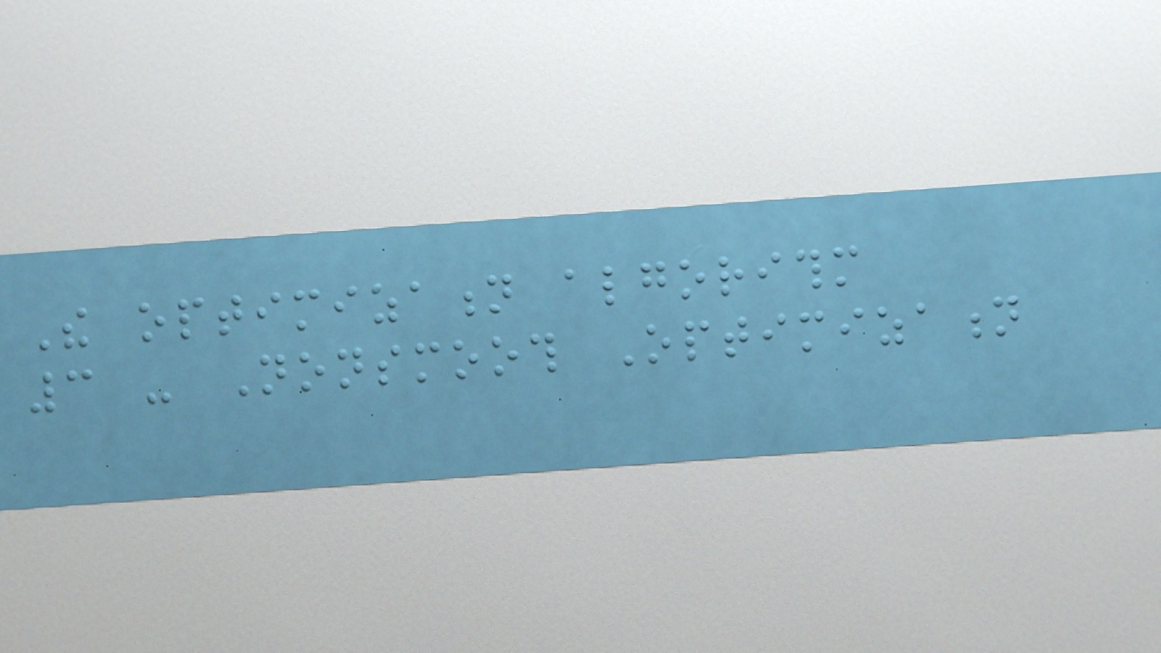The optimization algorithm
3 - Nonsmooth Optimization
